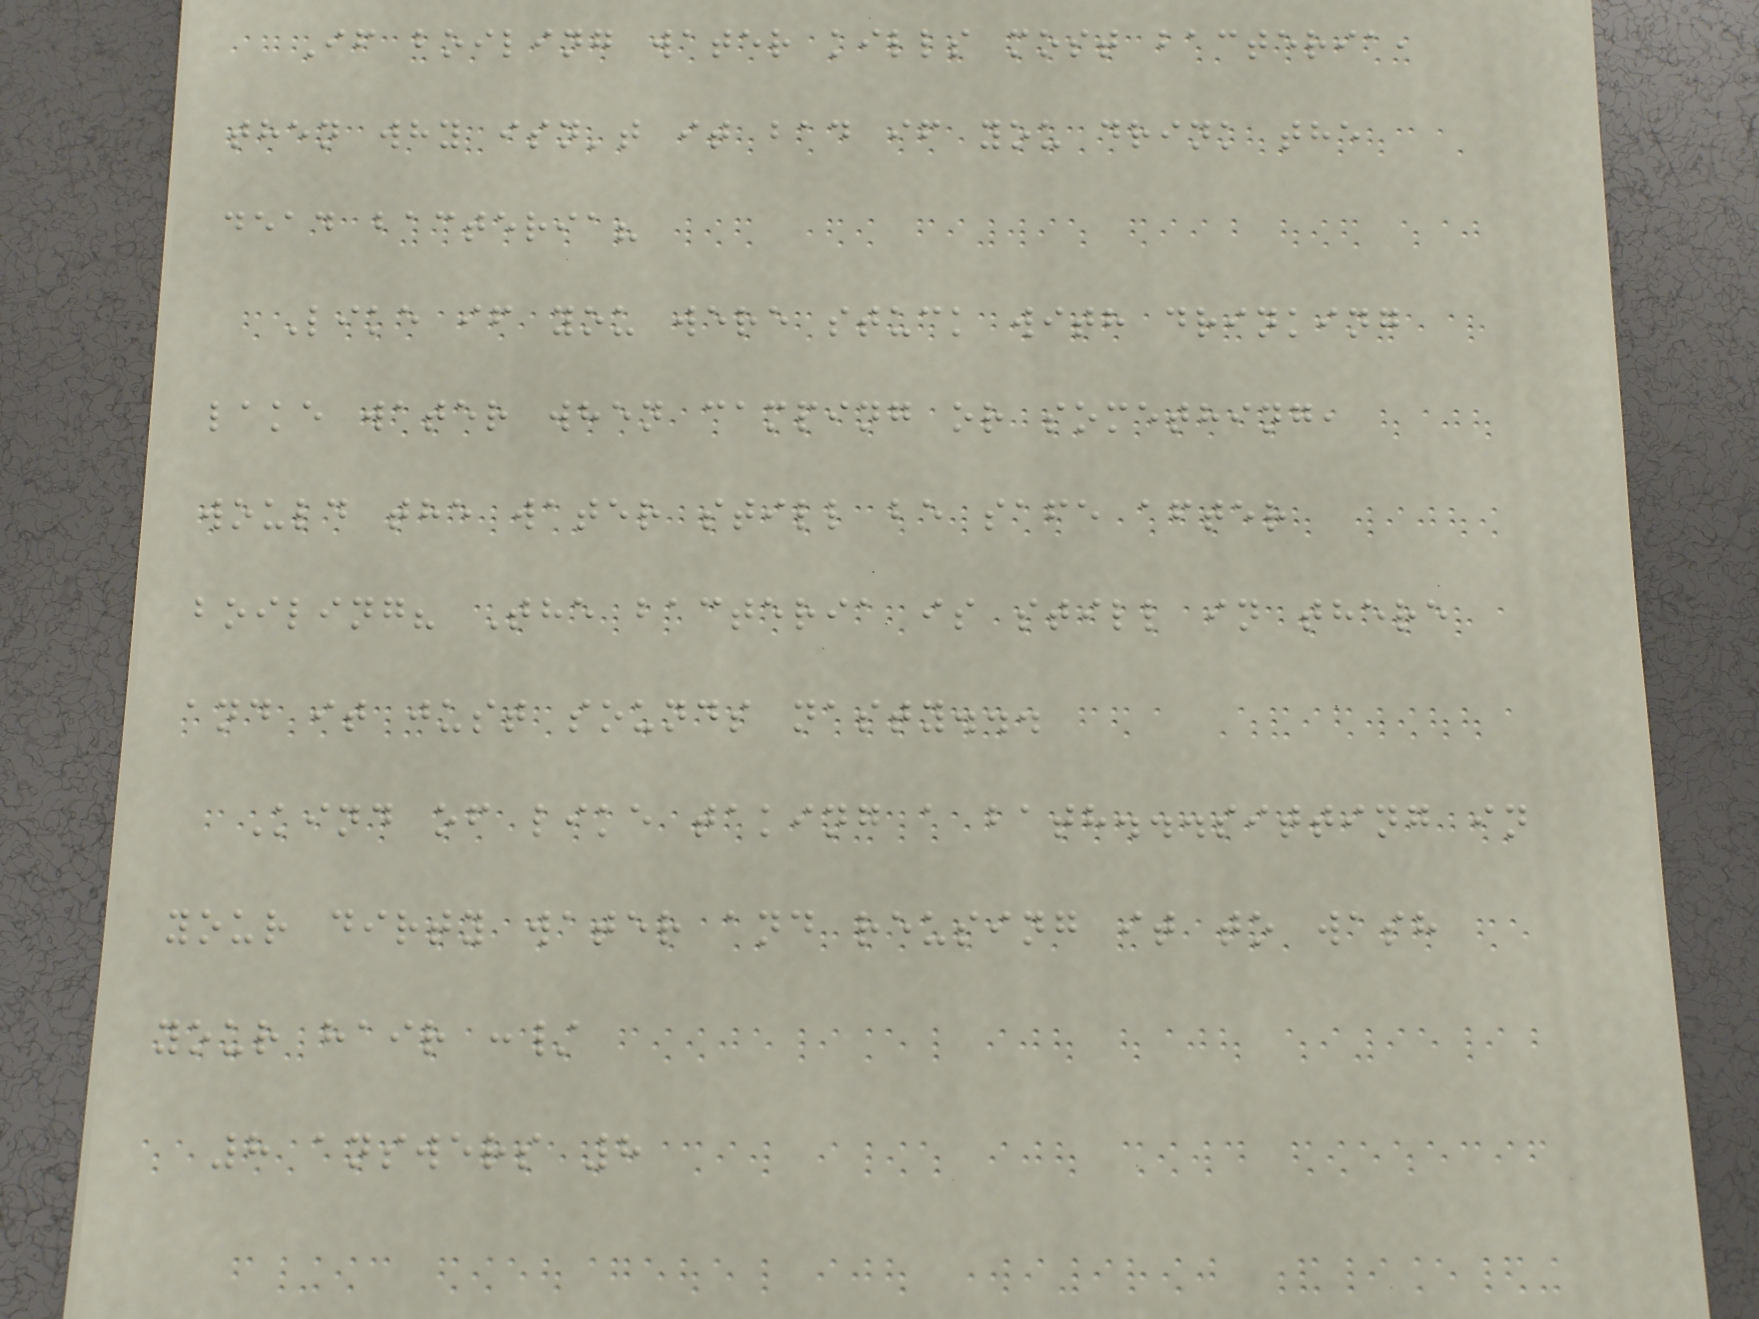If boiling water kills most bacteria,
then why isn't it bad if you drink the
dead bacteria?
Like if you were stuck with drinking
lake water when camping or something,
would the water still be safe after
boiling? The bacteria is still in there
and it just sounds nasty...
Kind of like taking a bath...sitting in
your dirty water and reusing it to wash
your hair :/
8 answers 8
